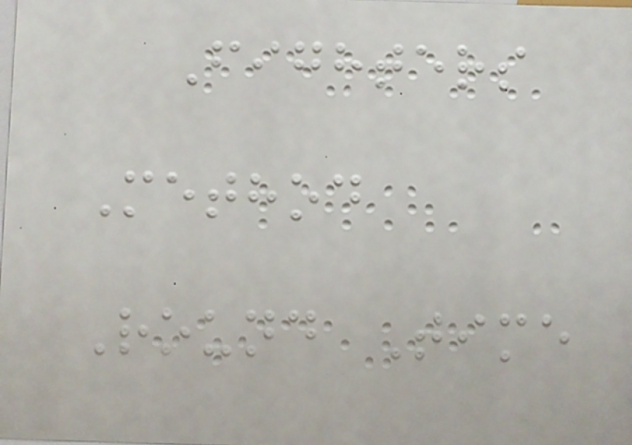Fighters
Method
Round Time
